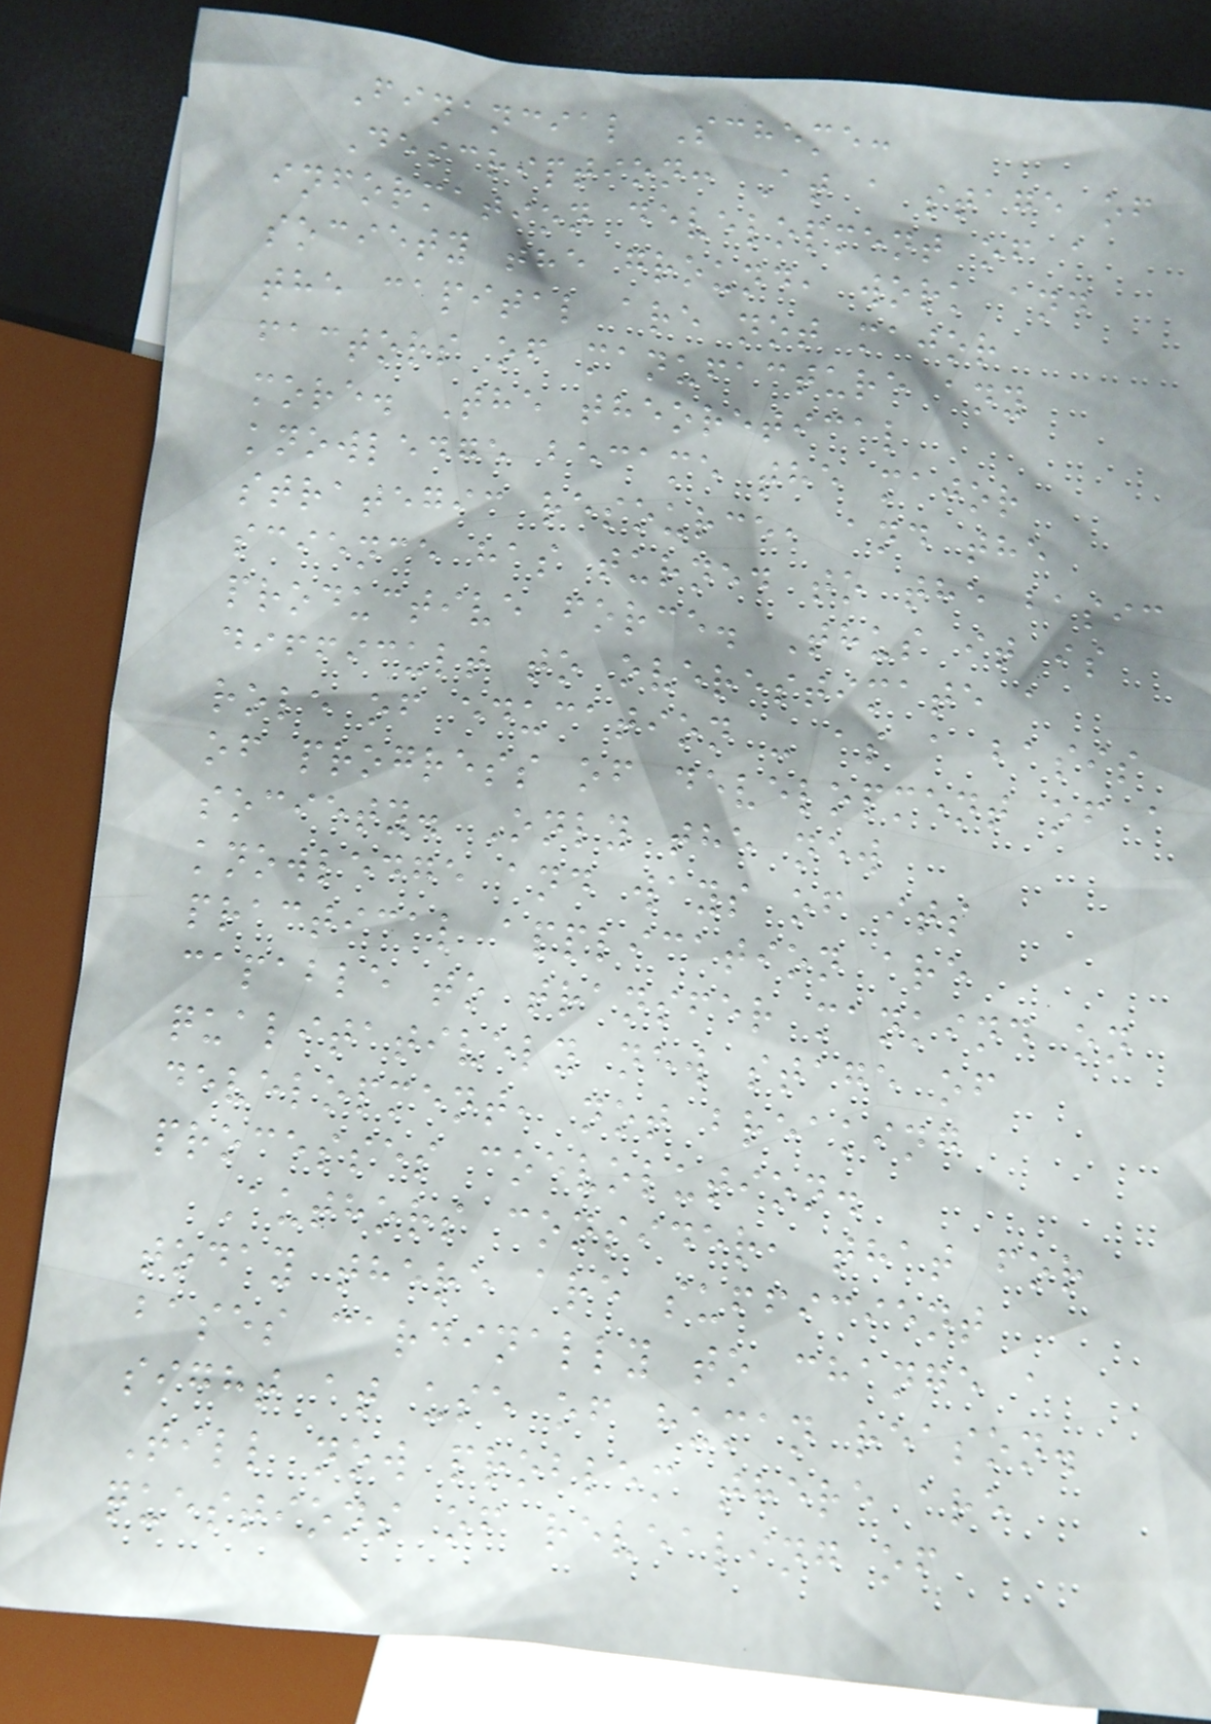Financial Scheme:
Description: At a stage of
information development of a
society the ground, work and
the capital are not major
factors of manufacture any
more. The theoretical
knowledge became the major
strategic resource, and the
science has turned to the basic
productive force. Thus it is
difficult to overestimate a
role of education - as a basis
of progress of development of a
society. Only the new
knowledge and ways of its
practical application are
capable to transfer mankind on
qualitatively new stage of
development, not breaking
processes coevolution.
Authors consider, that for
today there are sufficient
bases cardinally to change a
sight at use of human reason.
Till now problem there are
questions of revealing of
